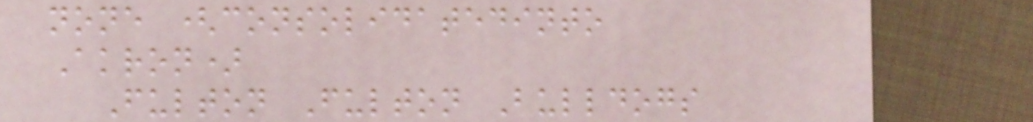none (consolidatedinto
Akron)
Fulton Fulton Bulldogs
